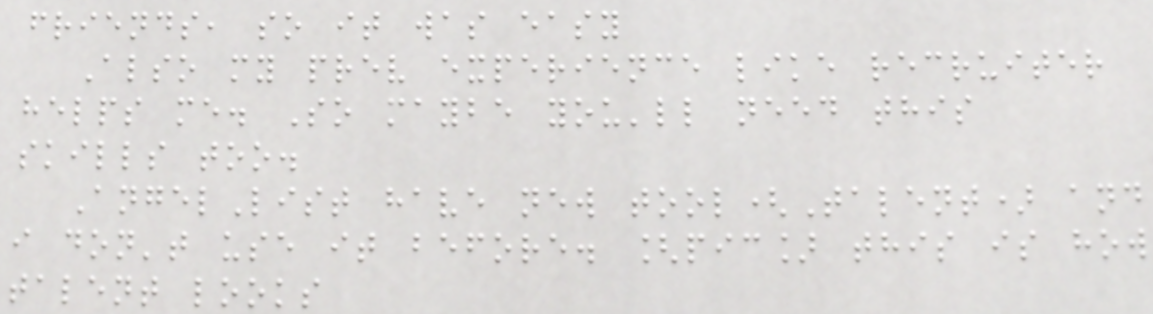friends, so it was easy
Also my prev experience like recruiter
helps me. So maybe you'll need this
skills too.
AngelList have new tool(Talent) and
i don't use it before. [pic] this is how
talent looks
